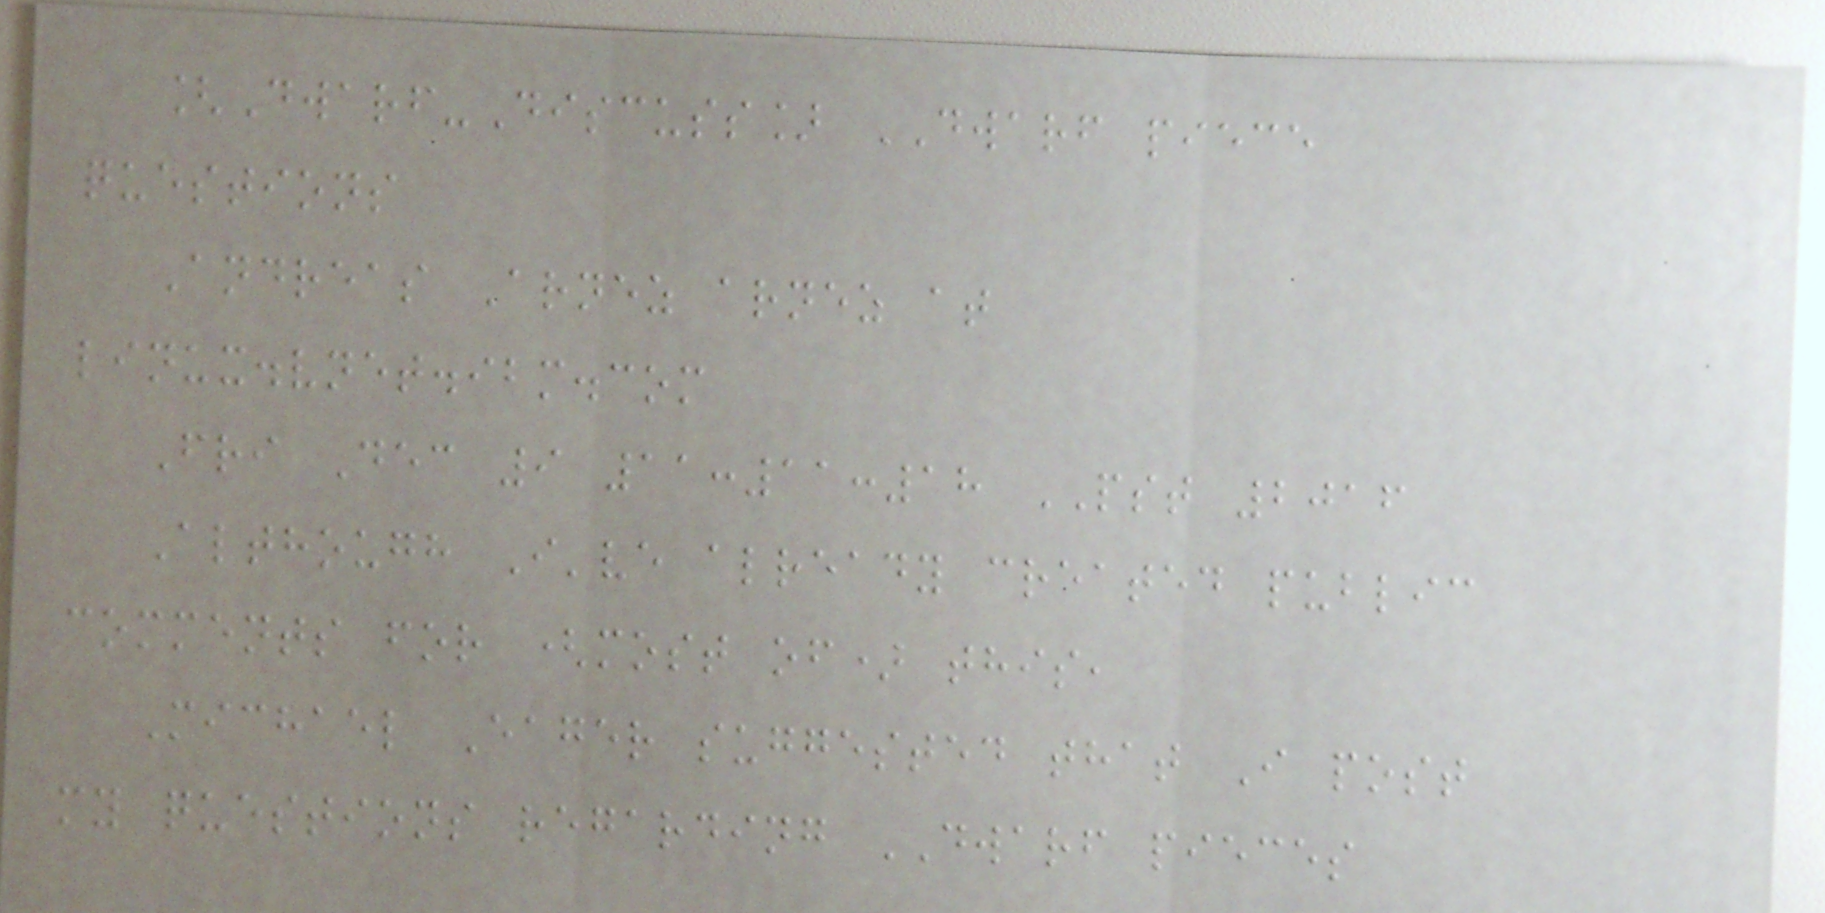[Dwarf-Discuss] DWARF piece
questions
Andreas Arnez arnez at
linux.vnet.ibm.com
Fri Dec 9 11:11:18 PST 2016
Although I've already created public
comments for (most of) this,
Michael Eager suggested that I post
my questions regarding DWARF pieces
